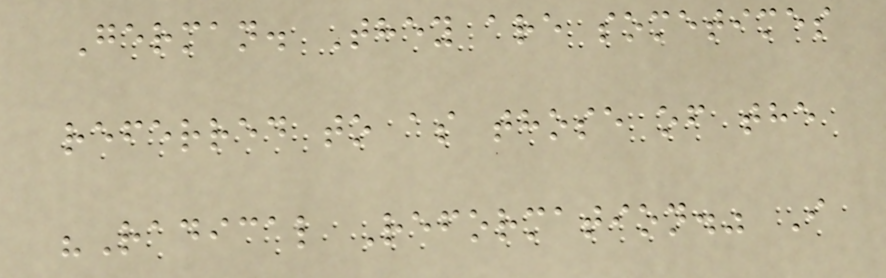German. They are sometimes
referred to as those of the
"Radical Reformation." I
